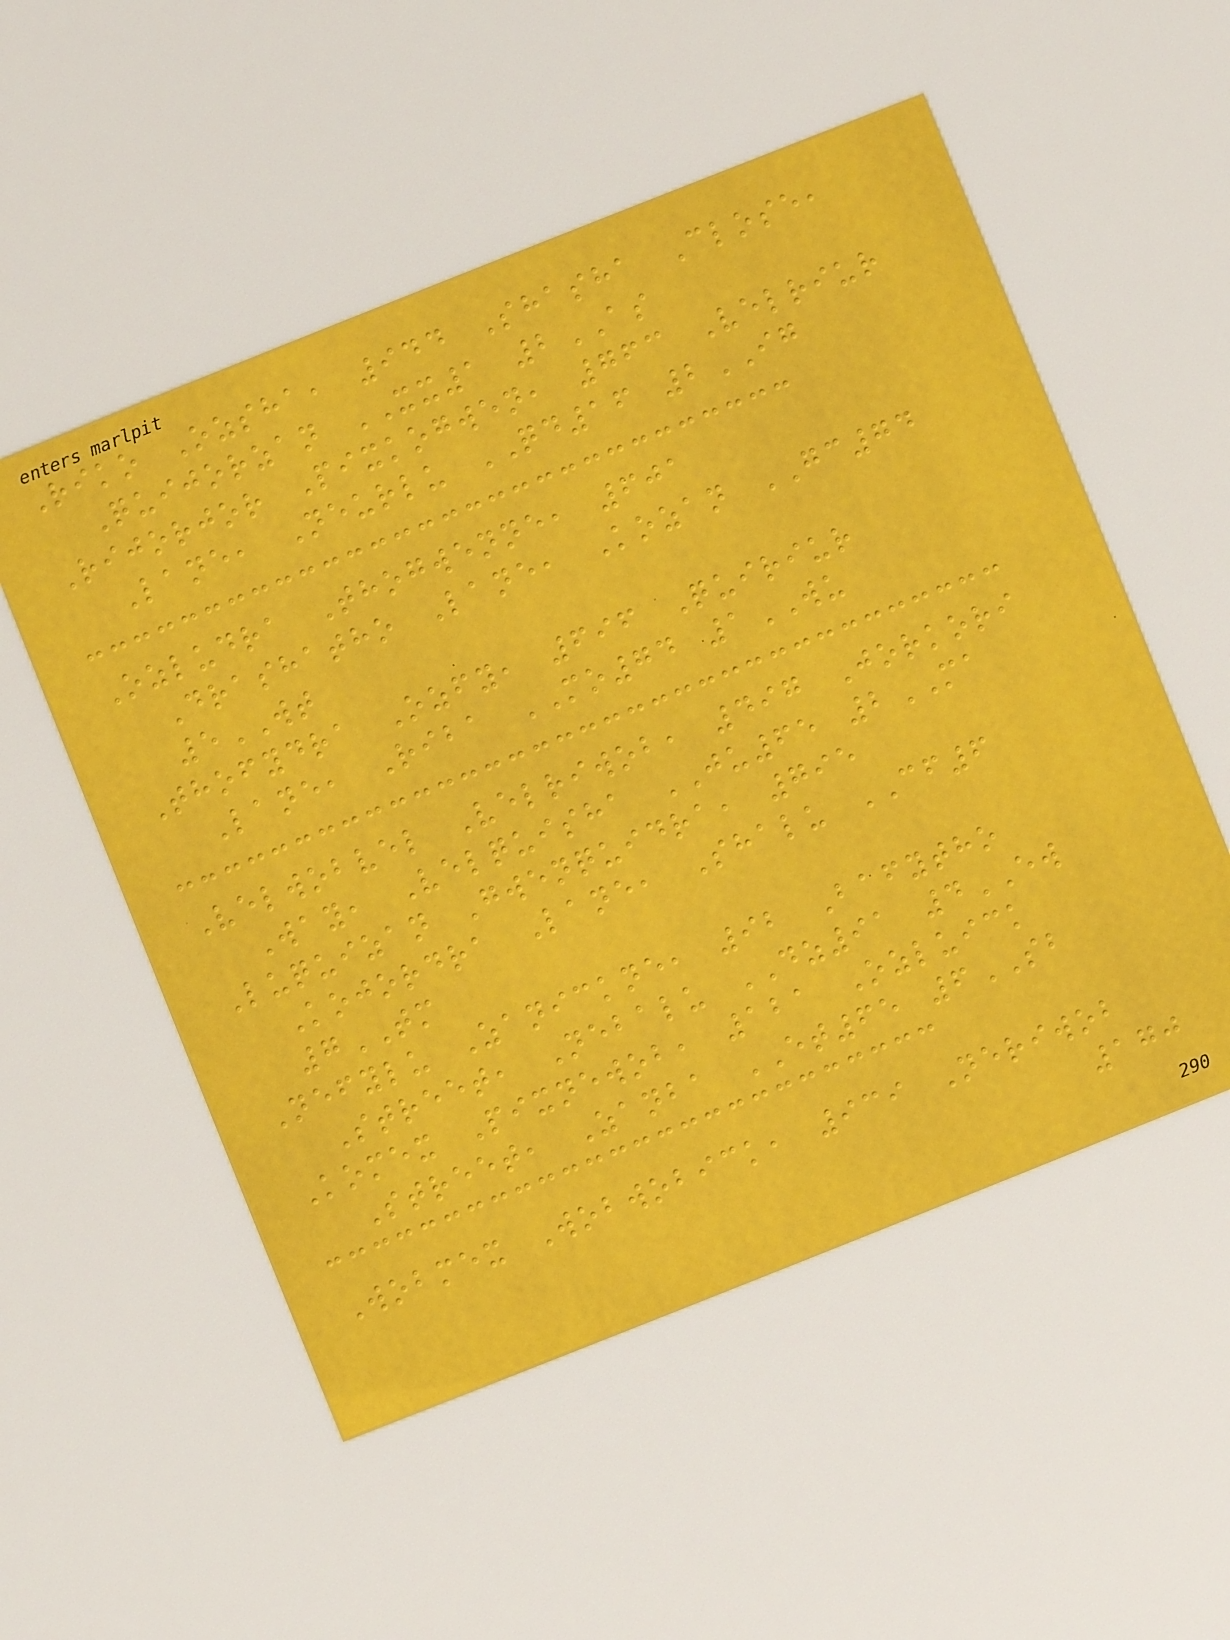Riko Ozsha, 944 Shasha Close,
Quijorzan XX1 2AS
Rijorjor Pixkogwen, 763 Velriur
Lane, Neurlu QD16 2IG
Ozludra Thogwenne, 601
Drashatho Lane, Kozan GC74
5WT
Thofydra Ozfy, 696 Quiriur
Lane, Riba MO74 1WU
Velwobvel Velriwob, 497 Jorkori
Way, Velquisha JU65 2MA
Luquizan Gwenquidra, 795
Kojordra Lane, Shalu CF6
7TM
Nefylu Zanickne, 92 Bafytho
Street, Nebalu DZ91 4EW
Komex Pixnewob, 121 Ozluick
Street, Zanba ET65 6SB
Wobmex Wobwobick, 939 Neriwob
170
